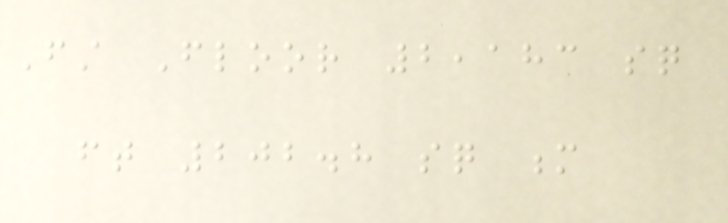First Floor 2,183 sq
ft 202.8 sq m
